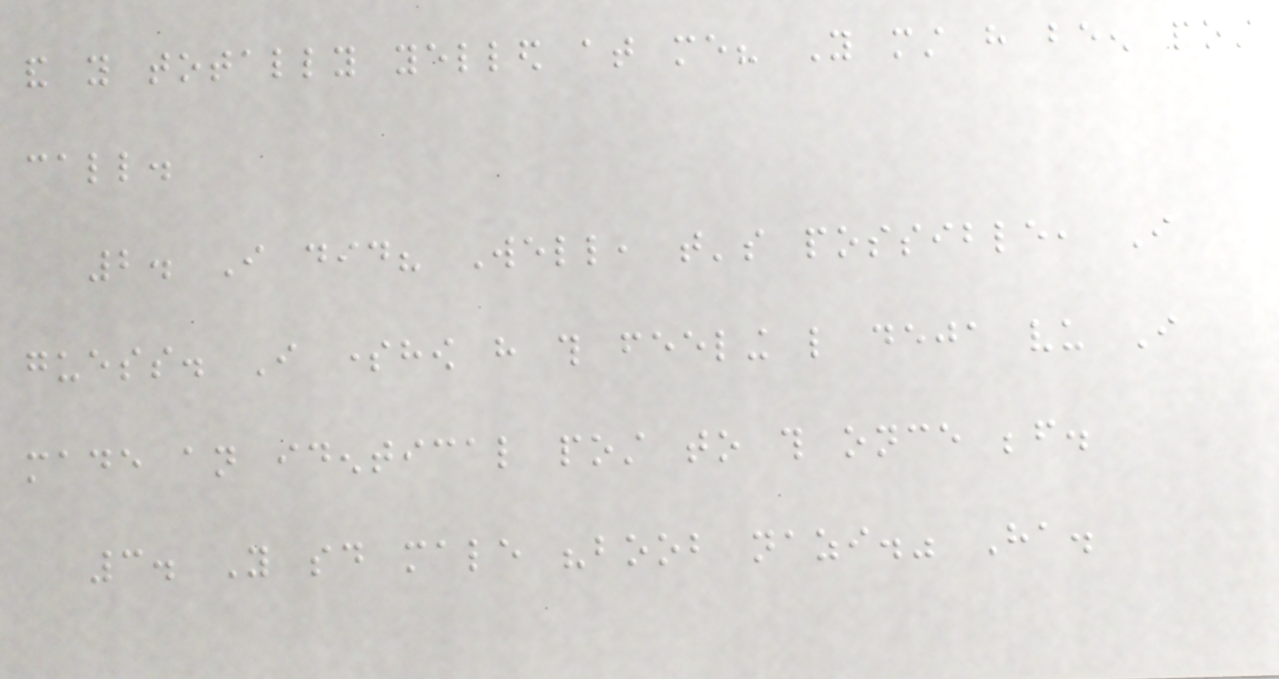and you totally yelled at me? You must have been post
call.
2. I did? Well, that's possible, I
guess. I somehow have this feeling like deja vu I
made an identical post to this once before.
3. You said male "boob nazi." Ha.
